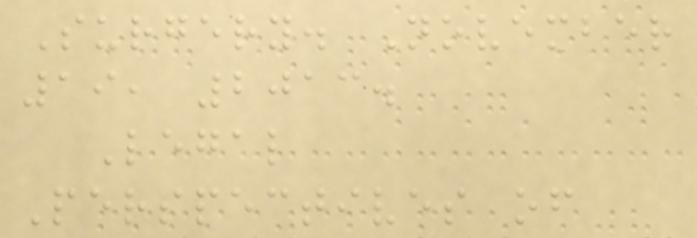Surgery. November
19, 2013.
Legal
Perspectives of
